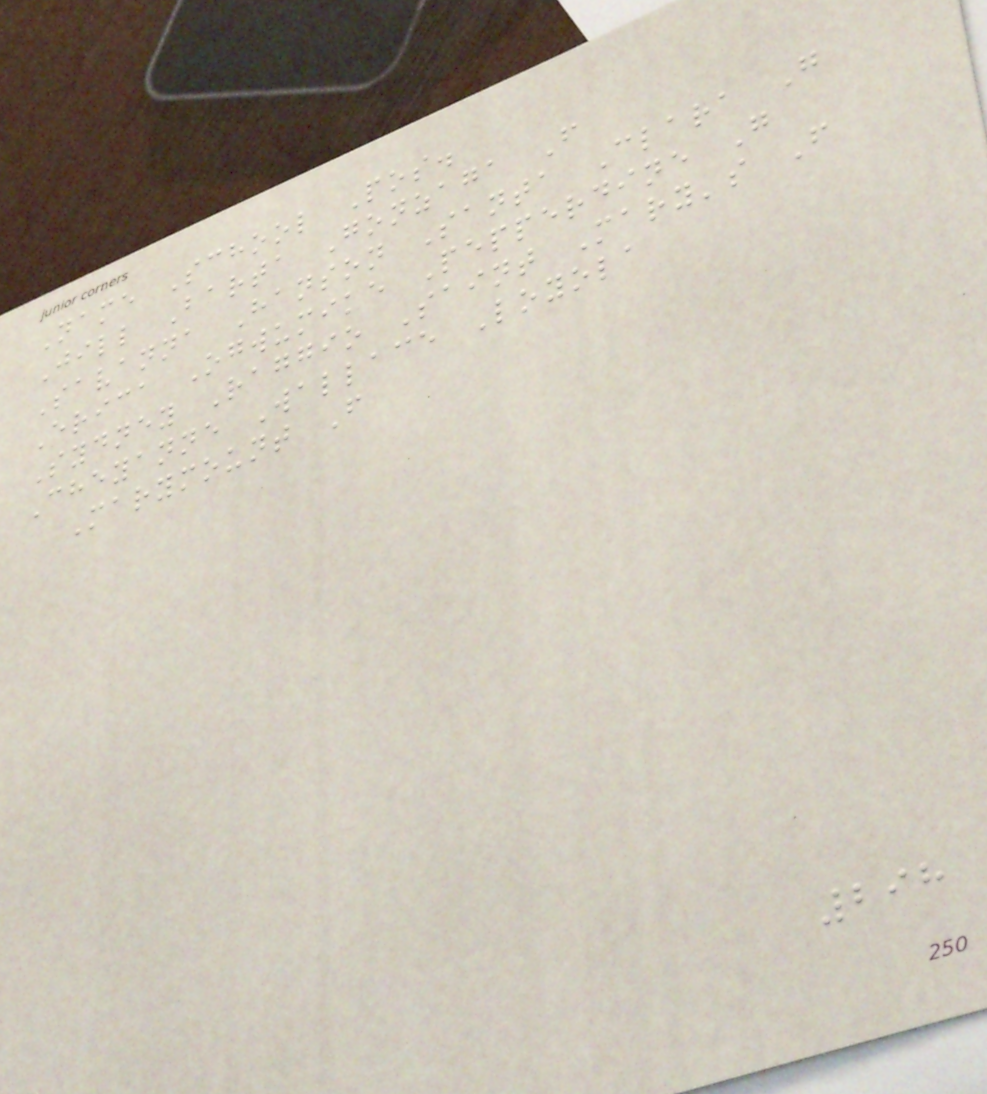Name School Pos.
Jill Barta Gonzaga F
Savanna Hanson Santa Clara G
Erica Ogwumike Pepperdine G
Sydney Raggio Saint Mary's F
Cheyanne Wallace Loyola
Marymount F
298
